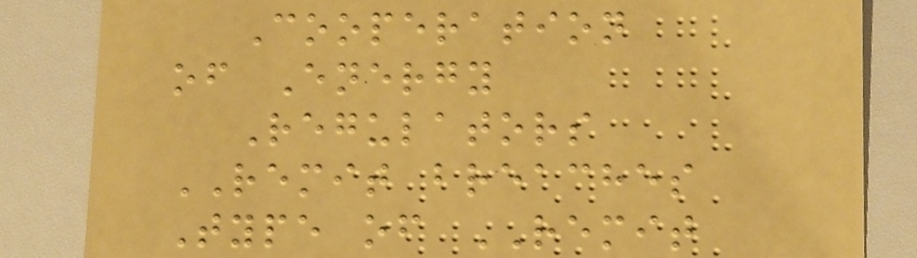Cooperation
of Energy
Regulators
REMIT breaches
Type of REMIT
